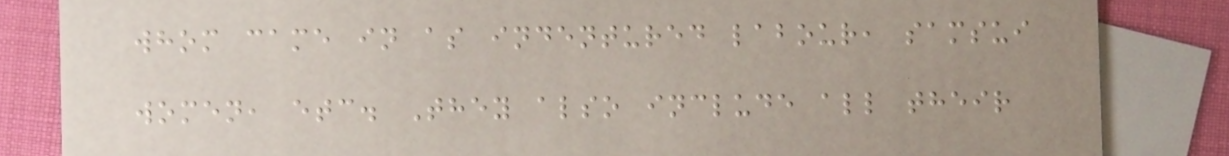whom came in as indentured labour, samsui
women, etc. They also include all their
